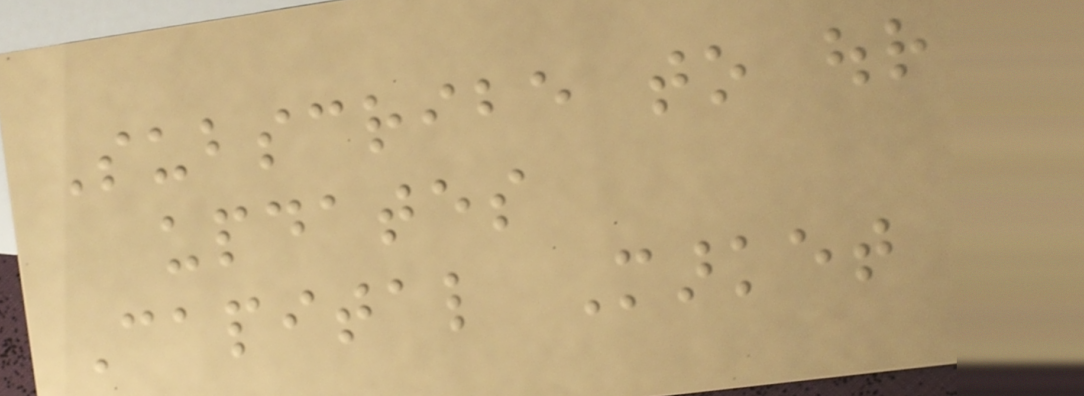Subscribe to our
updates
Capital Market
